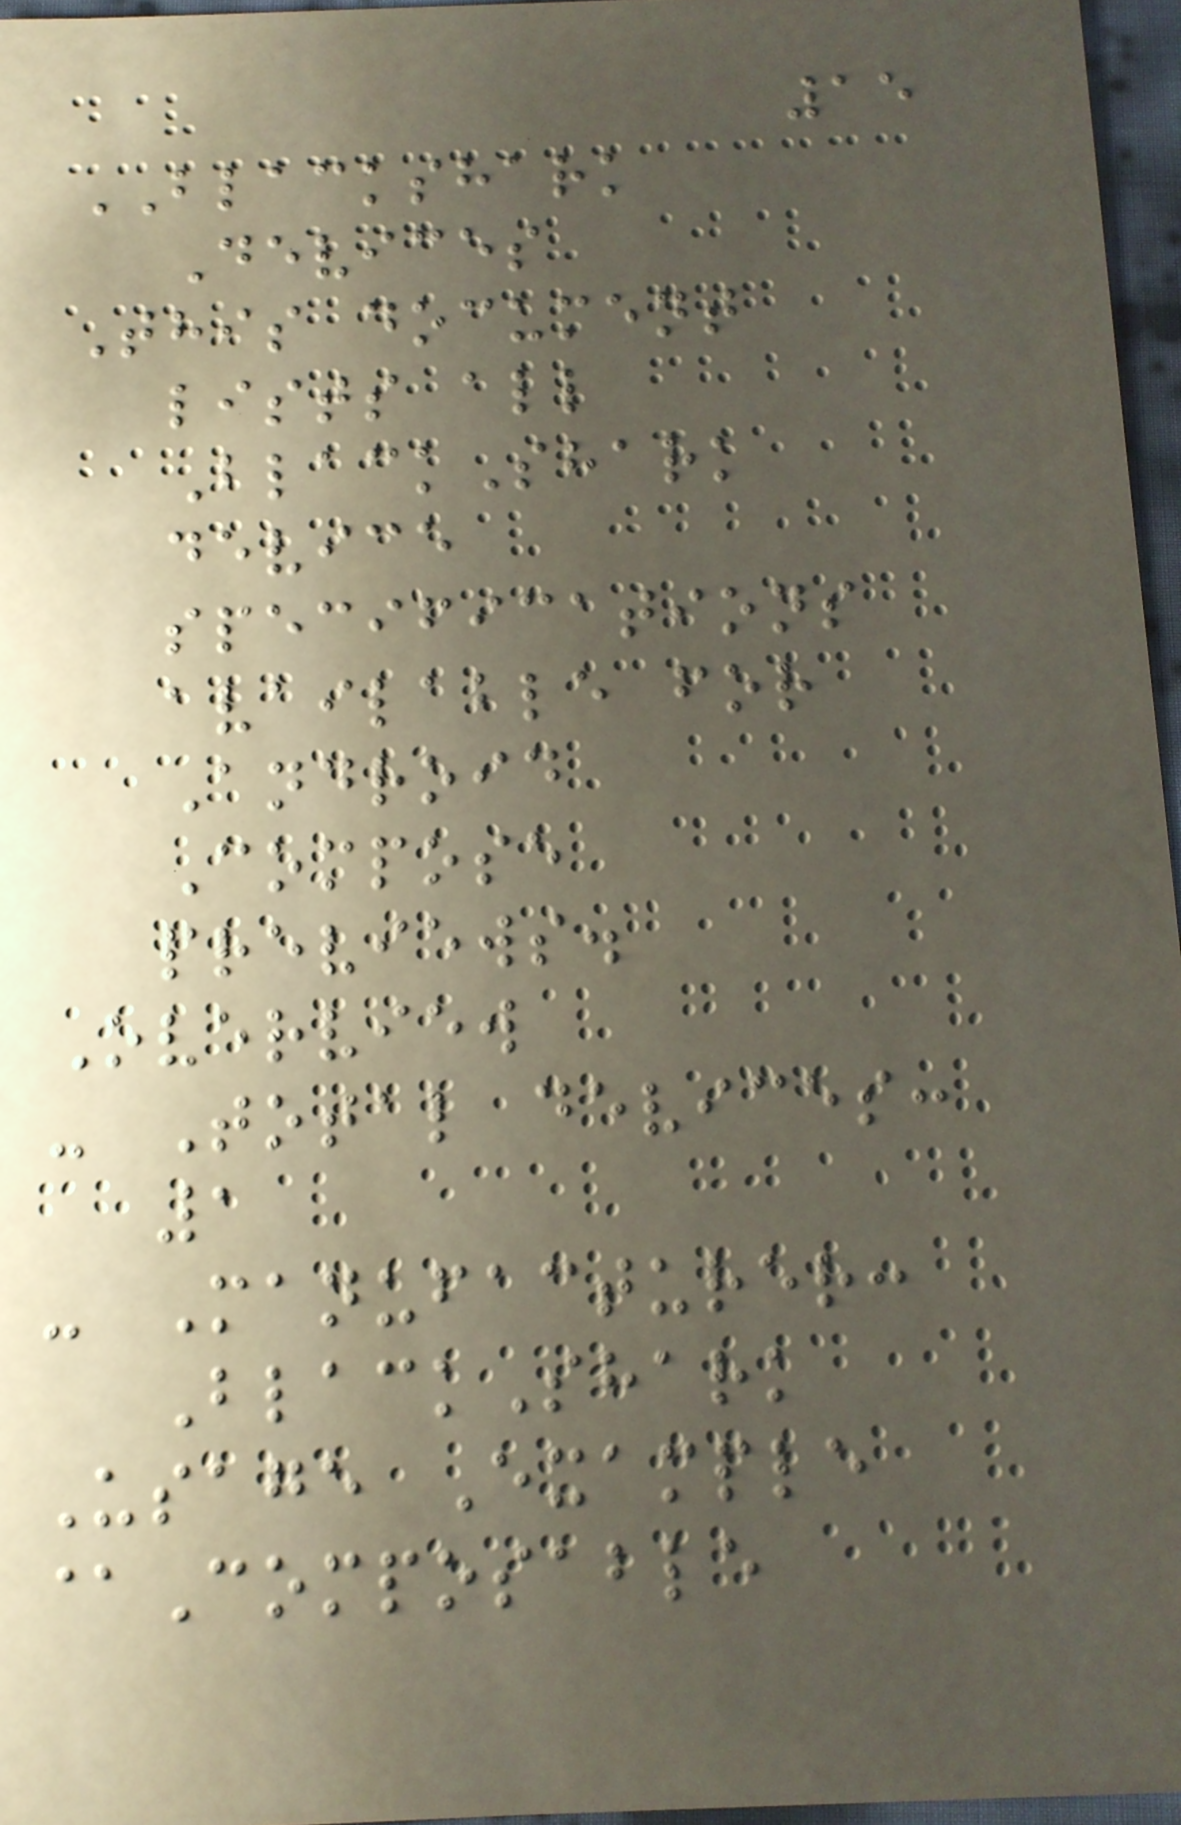15
BLACKSHARK
Devices
This document
lists all
BlackShark
device
specifications
available for
Android
Compose
previews.
Overview
- Total devices:
1
- Manufacturer:
BlackShark
Usage Example
@Composable
